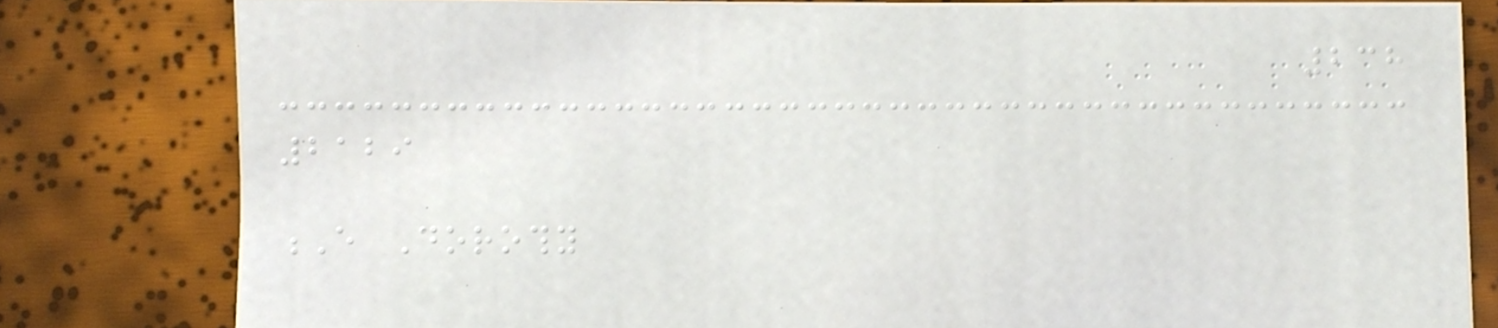238
2129
E Dorothy
